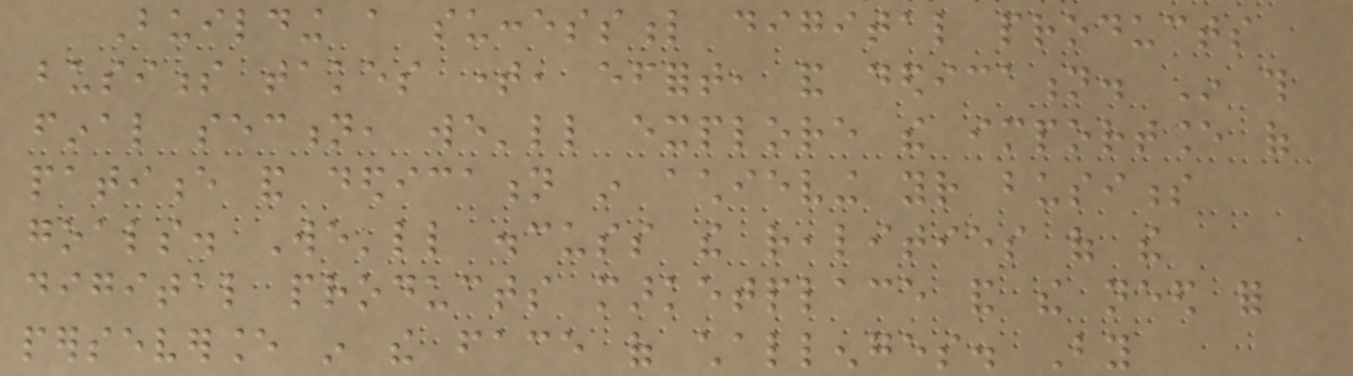Building a successful digital products
business takes time, effort, and dedication. In this
final section, we'll explore the importance of
patience and dedication in achieving your business
goals. We'll discuss the realities of the
digital products marketplace and the need for
perseverance in the face of challenges. By
